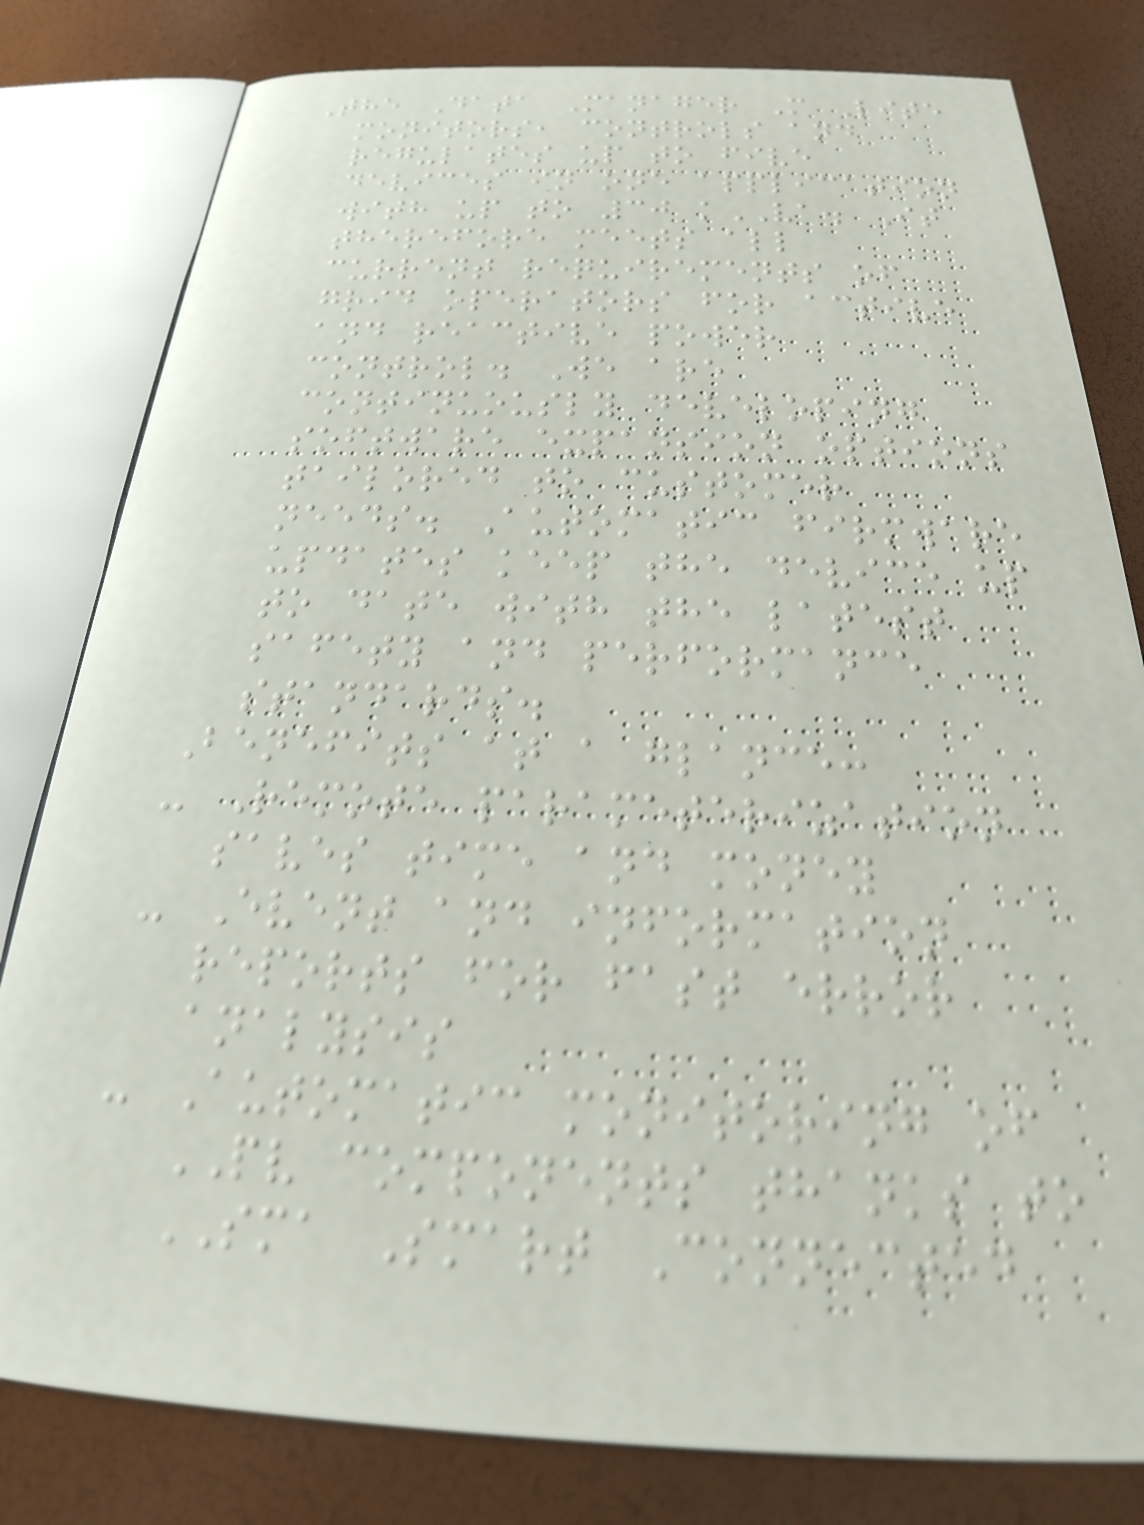The Data Manager M Lite
monitors, controls and
regulates up to five
devices in one application
with up to 30 kVA. It
therefore meets all
current requirements of
grid operators for active
and reactive power
control. We are
continuously developing
software expansion options
tailored to customer
needs. Automatic firmware
updates keep the device up
to date with the latest
safety and performance
standards.
Benefits at a glance:
- Remote parameterization
saves time and money
- Event and information
reports for fast error
analysis
- Automatic monitoring of
PV components thanks to
SMA Smart Connected
